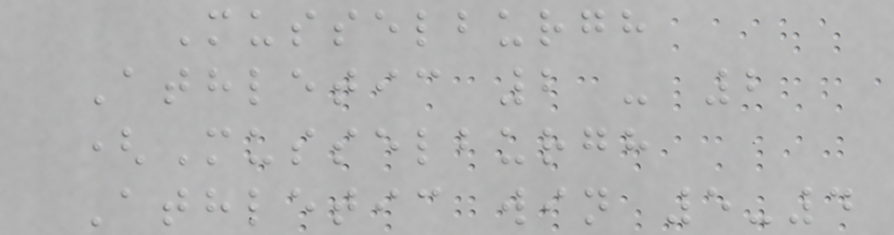Musselburgh
Athletic 2 - 2
(Musselburgh
Athletic win 5-4
